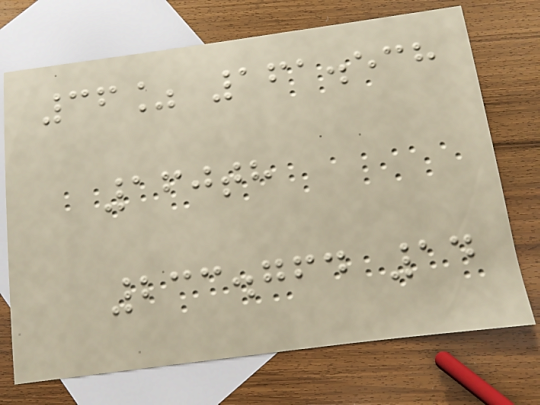36% 161.538
160th
233.764 14
